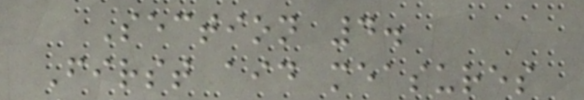Section 4.
First aid measures
